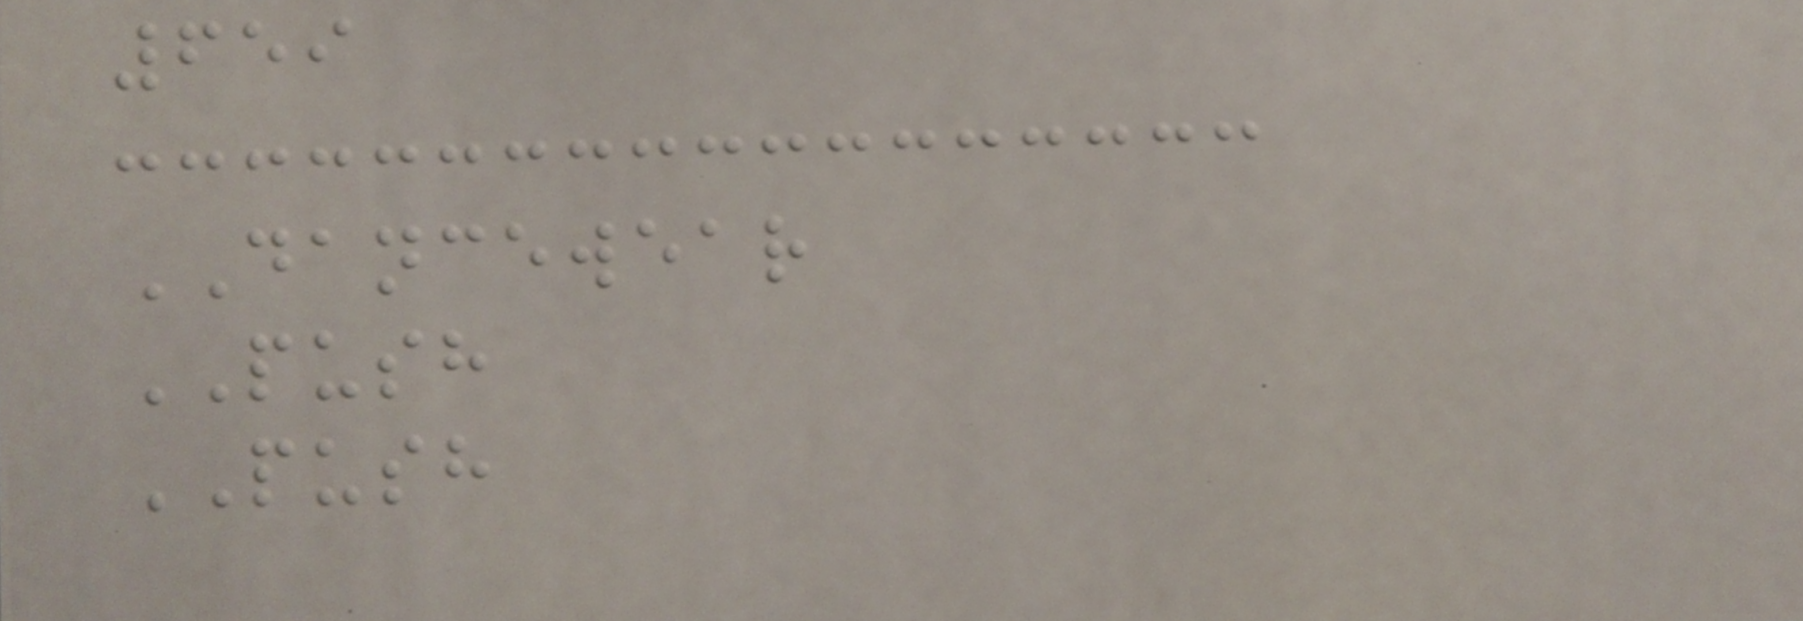659
DANCEWEAR
PUSH
PUSH
